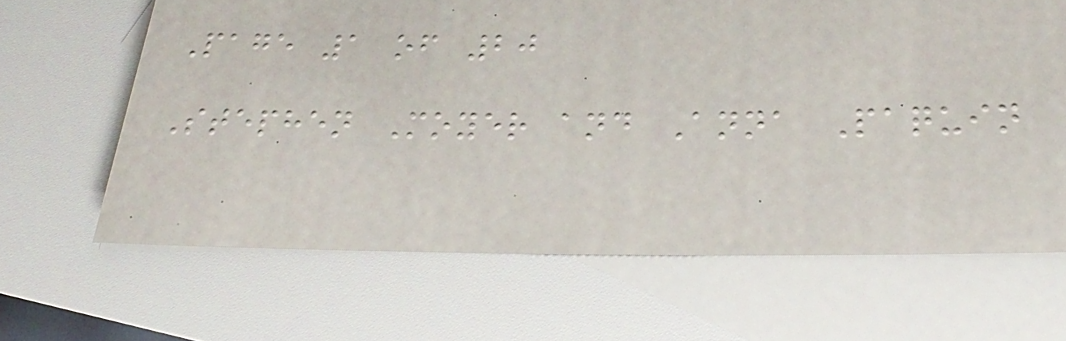Page 1 of 20
Stephen Moyer and Anna Paquin
